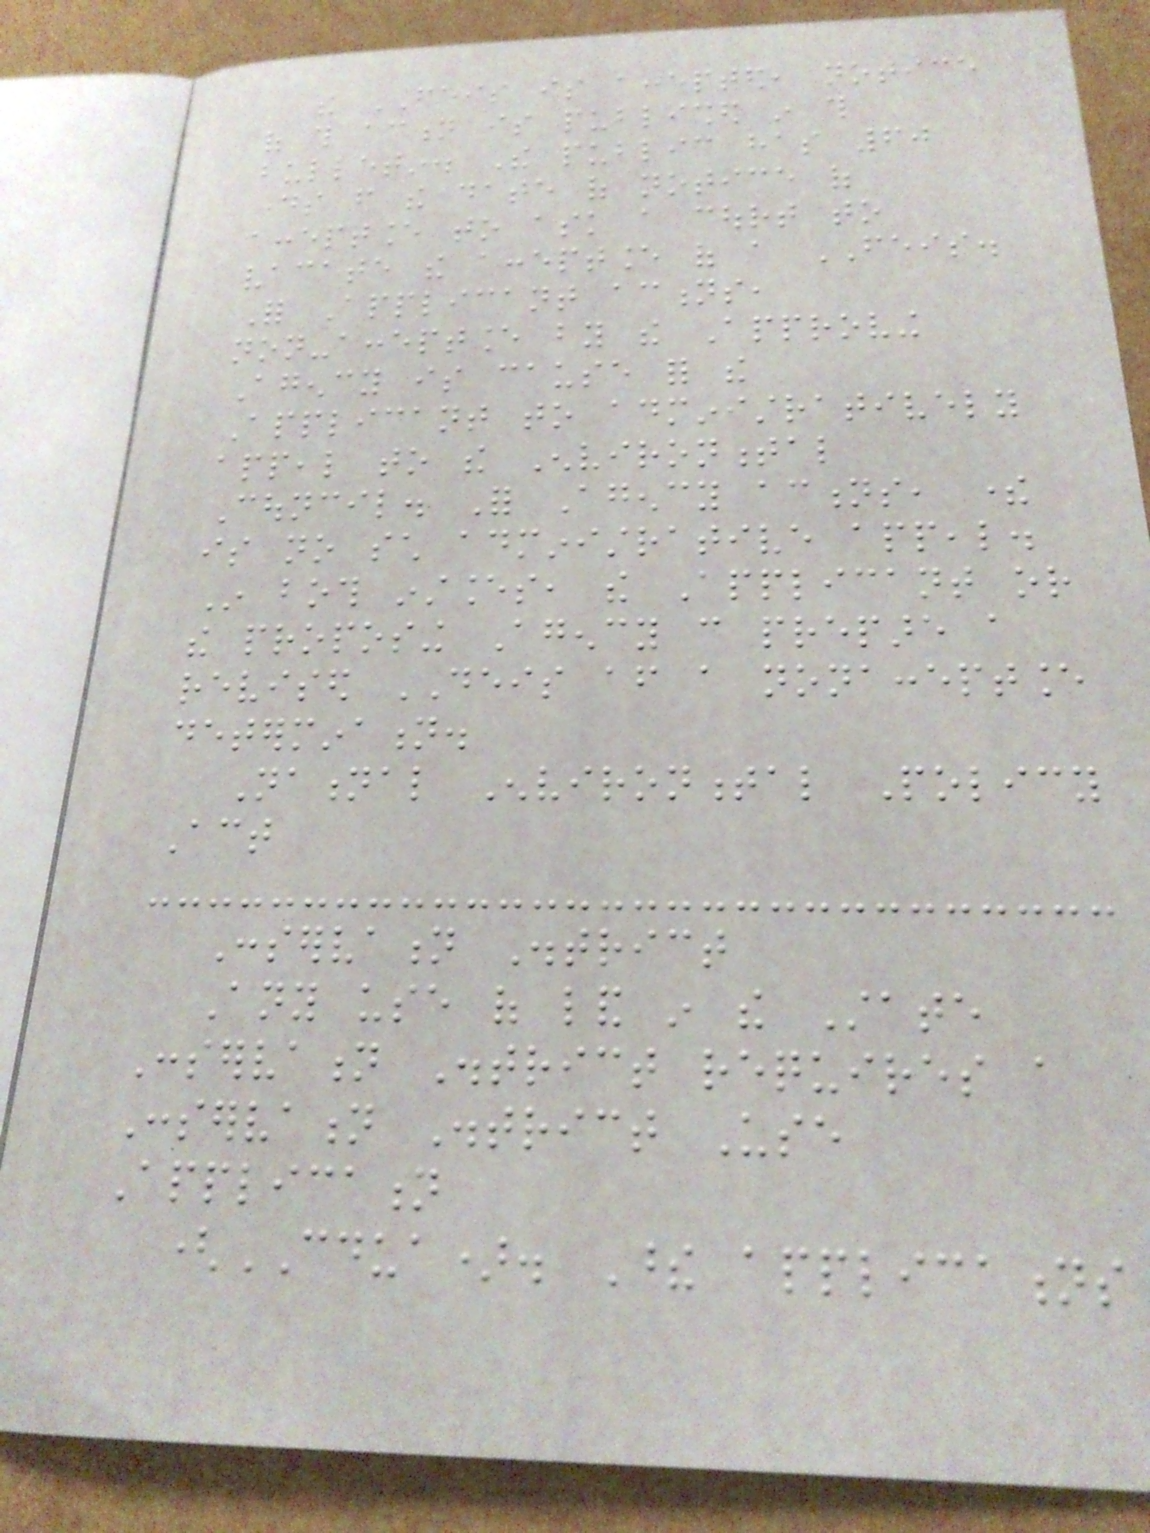the FEIS is accepted, notice
of this action is published in this
bulletin. The public has 60
days from the date of notice of
acceptance to ask a court to
vacate the acceptance of a FEIS.
For Applicant actions,
non-acceptance by the Approving
Agency is cause for the
Applicant to administratively
appeal to the Environmental
Council. For Agency actions, there
is no such administrative appeal.
In both instances, the Applicant or
the proposing Agency can prepare a
revised DEIS after a nonacceptance
determination.
National Environmental Policy
Act
Conservation District
Any use of land in the State
Conservation District requires a
Conservation District Use
Application
(CDUA). These applications
